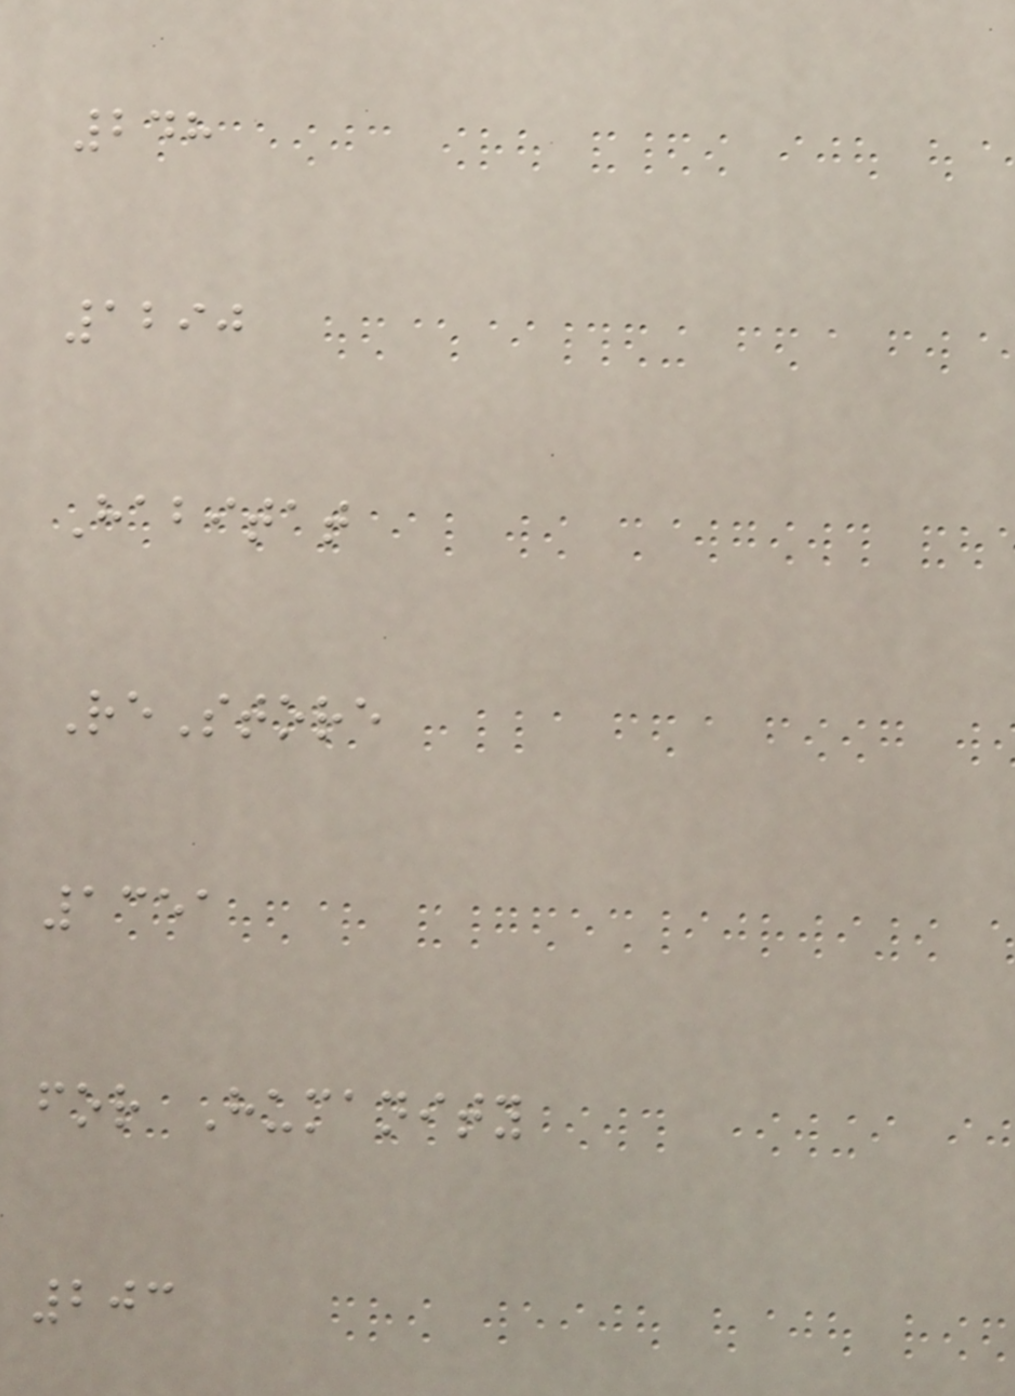248
1290
Habitat
ReStore
1351
for Humanity
203
